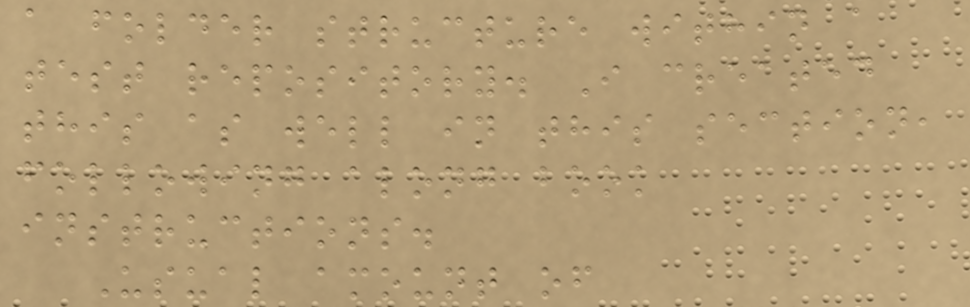a folder structure within a
test repository. I created
this as well in this section,
following along book
instructions.
Usual amount of
